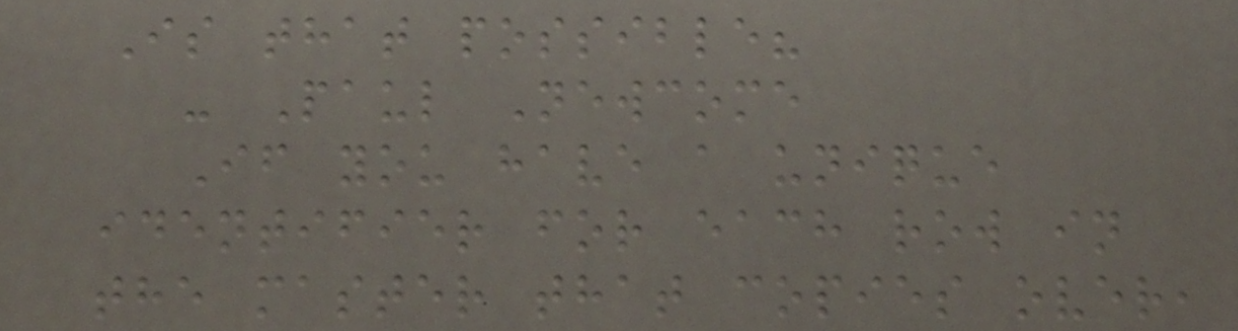Is that possible?
- Paul Newcome
If you have a unique
identifier for each row in
the master that copies over,
